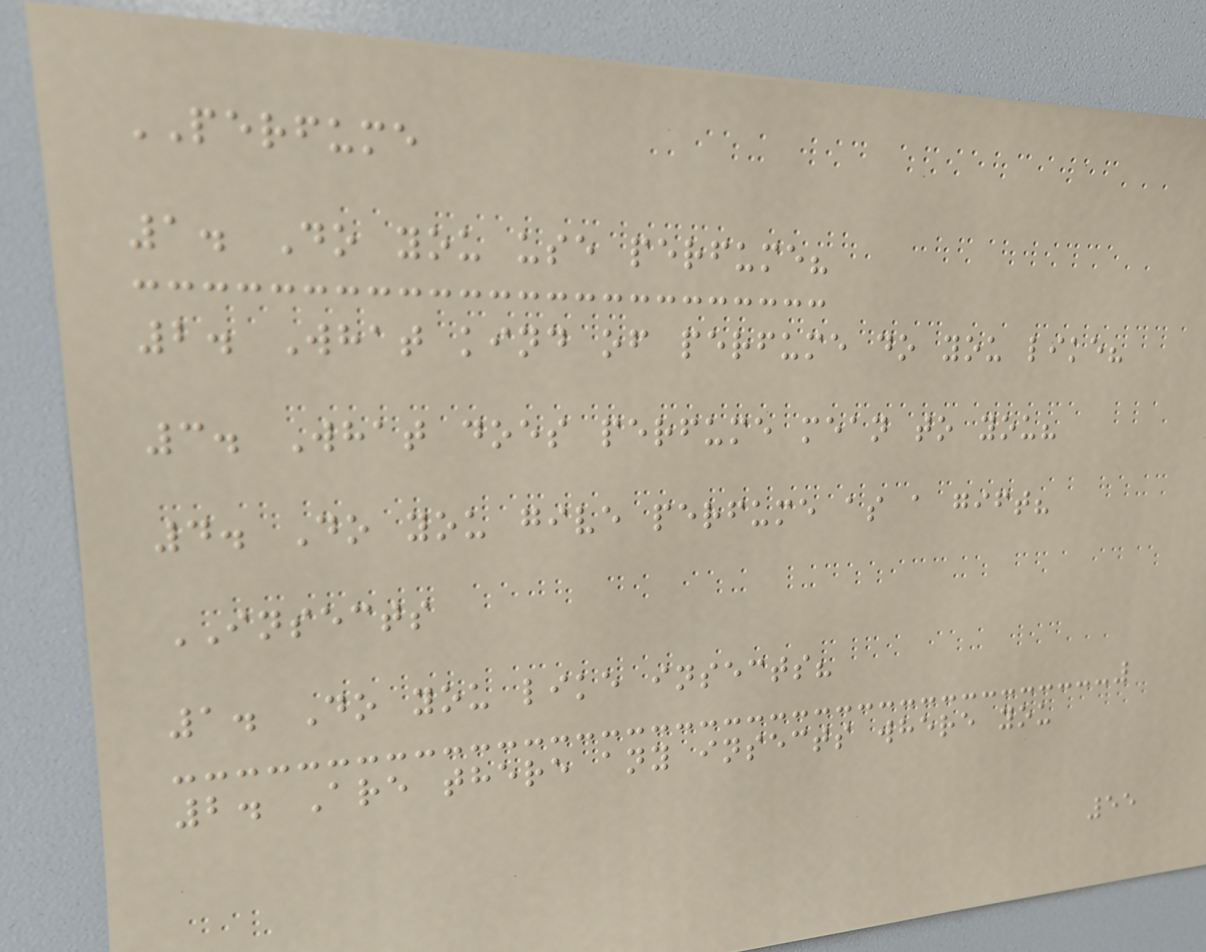PERFUME
1. Do you use perfume?
2. What kind of perfume do you like?
3. What does perfume mean to you?
4. Do you give perfume as a gift?
INSECTS
1. Do you like insects?
2. Are there any insects where you
55
